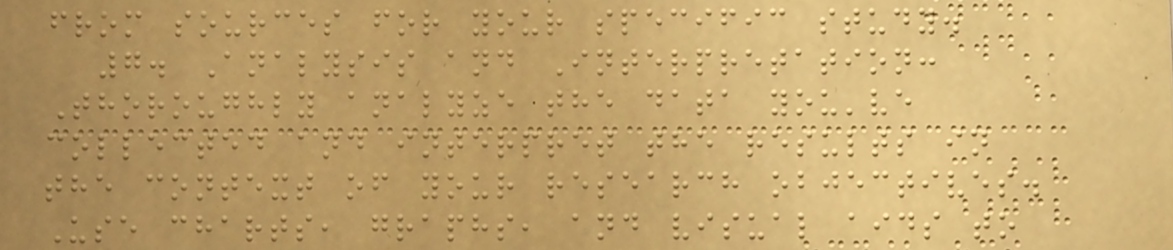from sources for your specific study.
7. Analysis and Interpretation:
Thoroughly analyze the data you've
collected and interpret the results in
the context of your research objectives.
Use charts, graphs, and visual aids to
